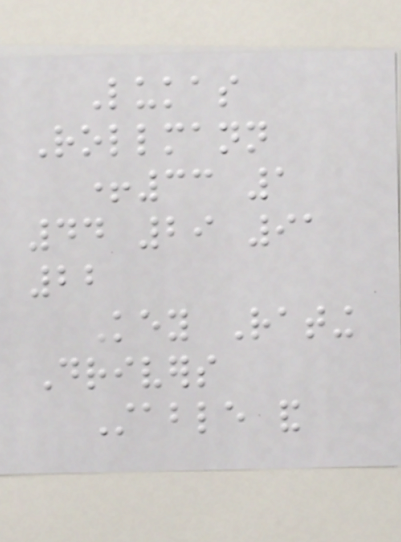Lukas
Rollmann
+33 1
44 29 91
22
Key Rating
Drivers
Stable and
